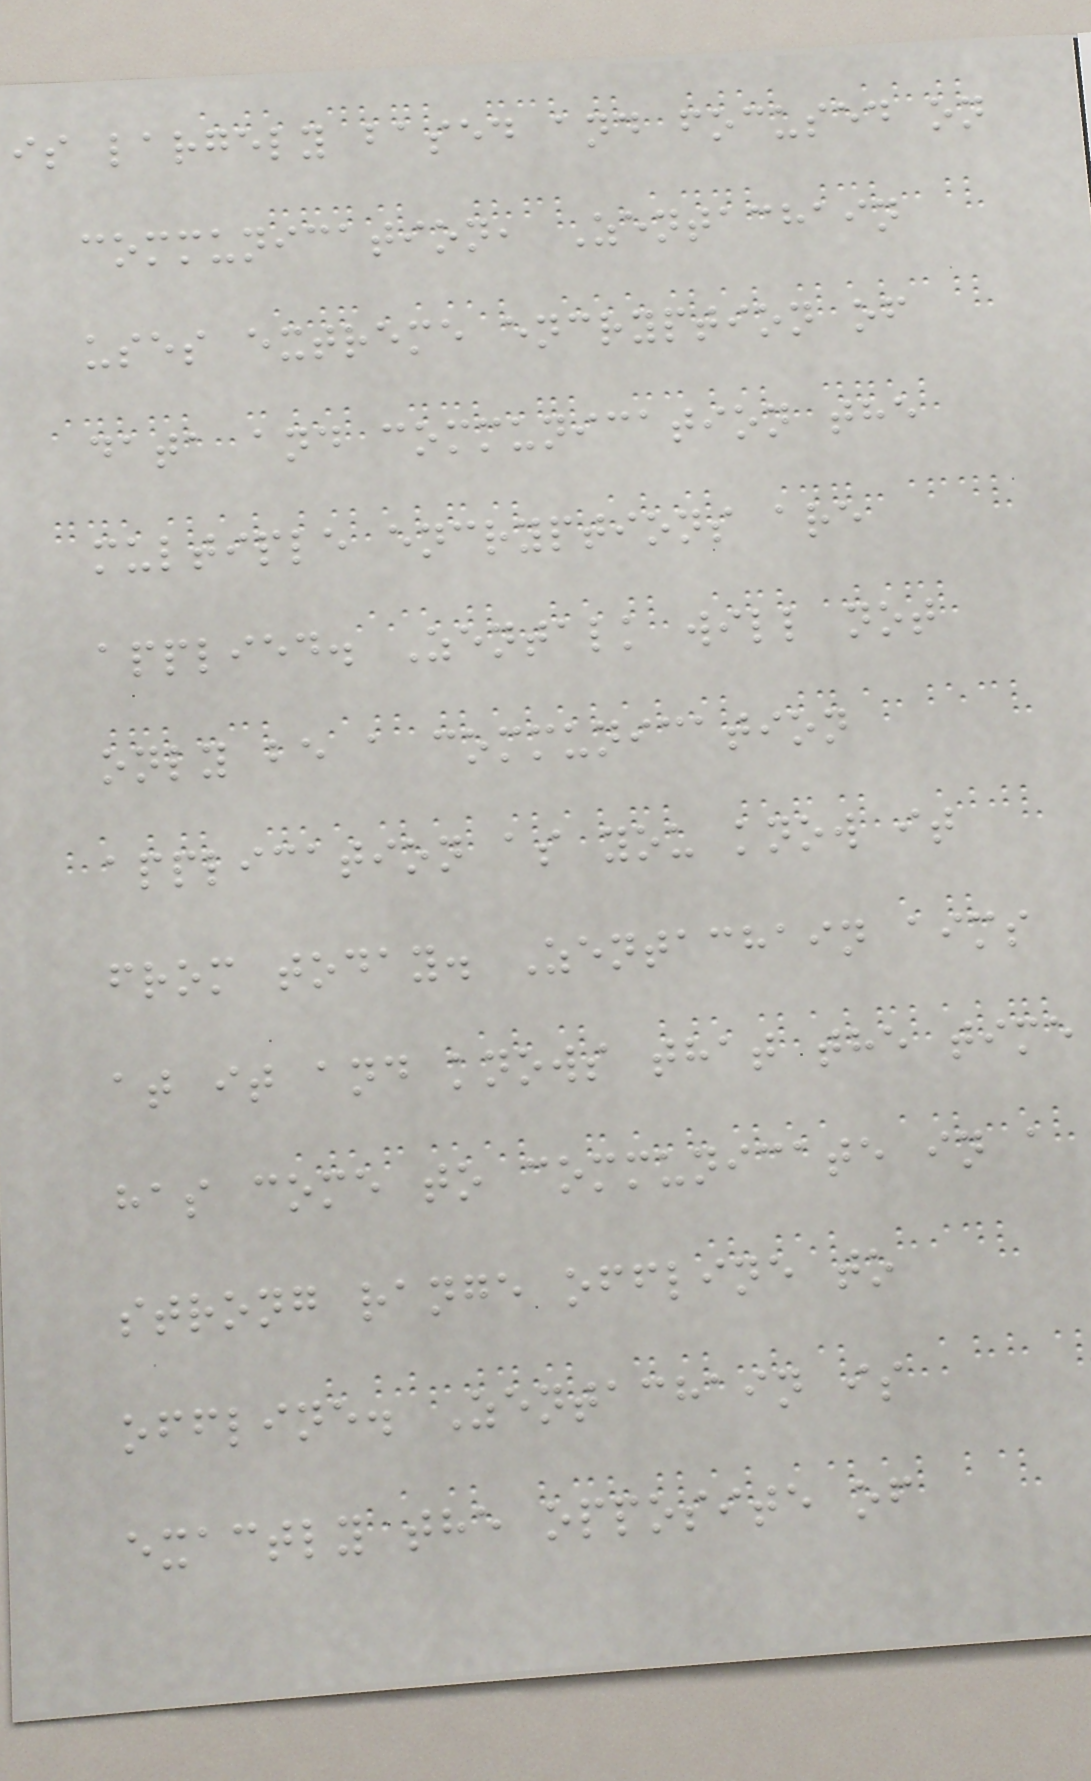is largely based and focused on
communication, Zentachain
uses extreme encryption of
data and communication the
multiple encryptions are
applied. Zentalk will not
only be a communication
application as you know it
from today. Zentachain aims
at it and knows that the time
has come to communicate in a
strong range offline to
offline. Zentachain is
exactly the opposite of
